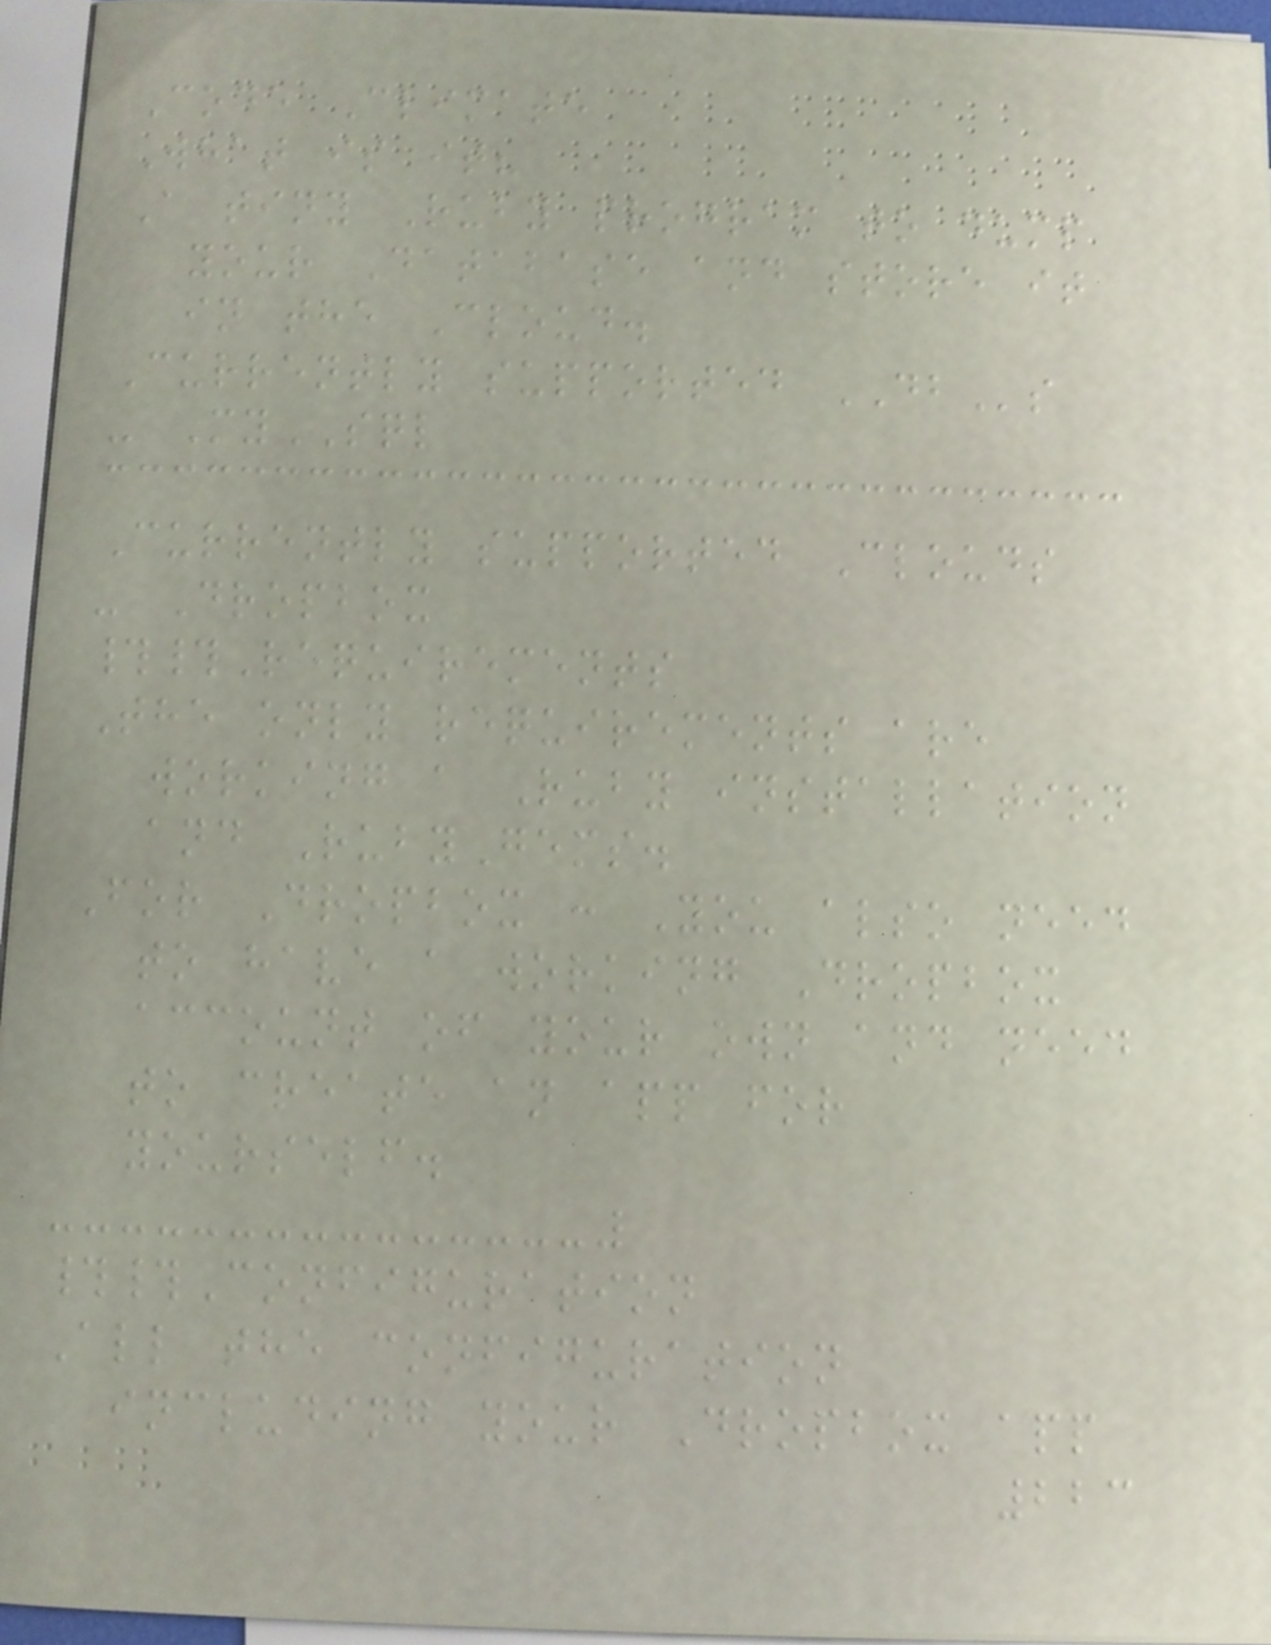Code Climate
What is it?
A tiny Ruby program to dump
your Database and store it
in the Cloud.
Currently supported DBs
- MySQL
Currently supported Clouds
- Dropbox
##Requirements
The only requirements are
working a Ruby installation
and RubyGems.
For Dropbox : You also need
to have a working Dropbox
account of your own and need
to create an app for
yourself.
##Configuration
All the configuration
including your Dropbox app
223
